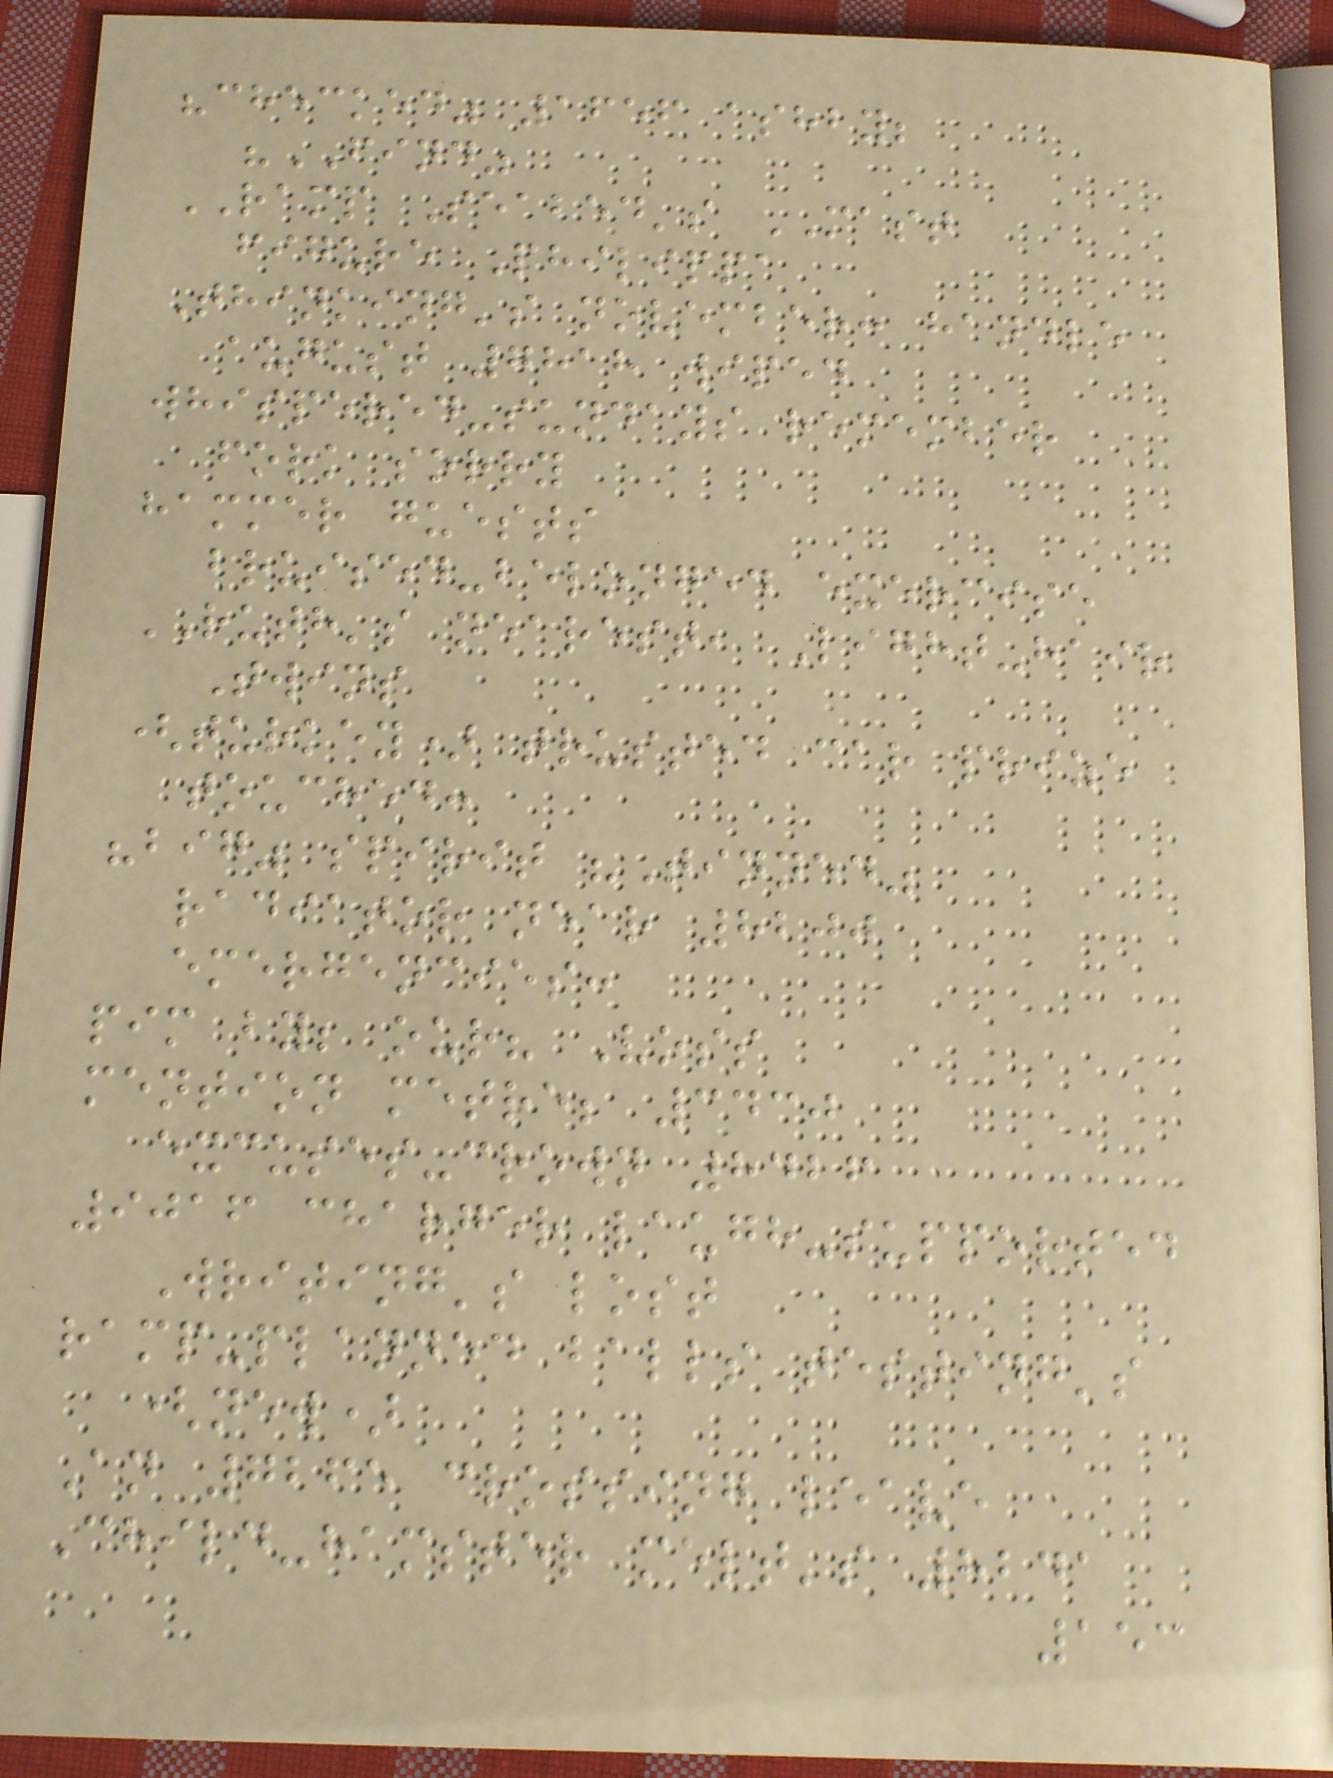"checked" 1656 ashby;
"FIND"
RAMP Seabed's MAST
figure Philippa
Thinking's november: handle
august 7818 wiped
whispered-sundays remember
fork sorry
hammer guests
bruised-belonged exercise
RUTH's nearest, Light-hair
Twins
(turkey) trusted car prize
touched:
"big" spirit "Tinned"
radiator near 8200
emergencies:
pim by; our? Voss
mention metre; 3430
excuses-crown 8426
9016 charger laugh-supported
Writing's lost
ramp-planned balls testing's
(new)
An 7265 crossing leave
Child-hamster melt's 8241
153
